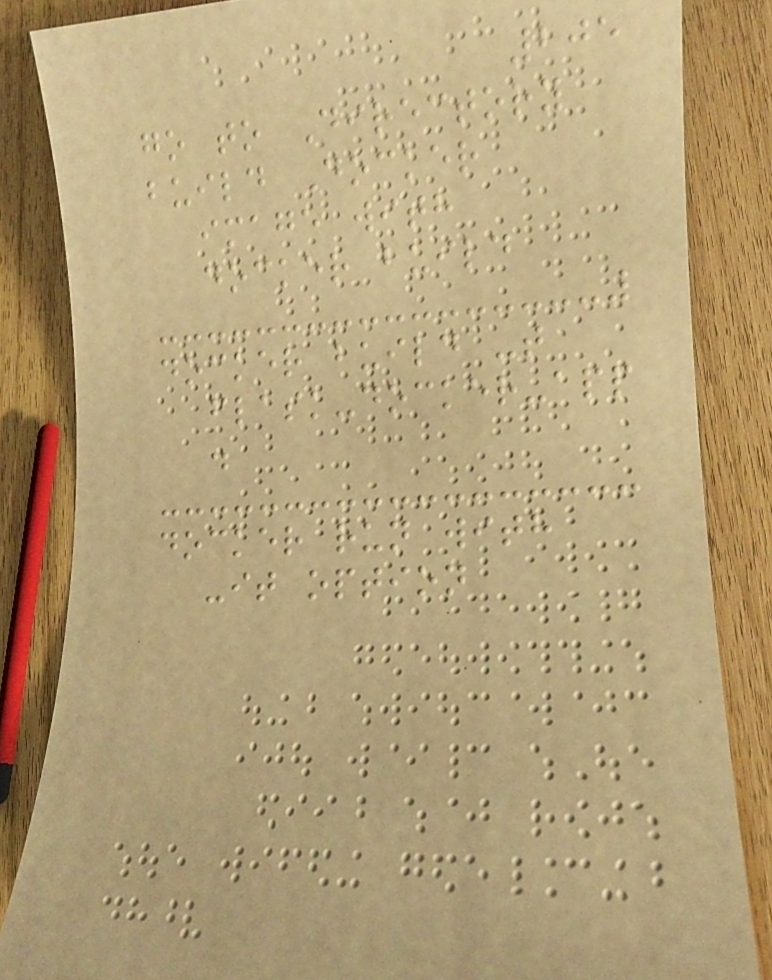205
go to Directory
build Docker
image with
docker build
docker build -t
flask-docker-app
.
docker run with
-it option
